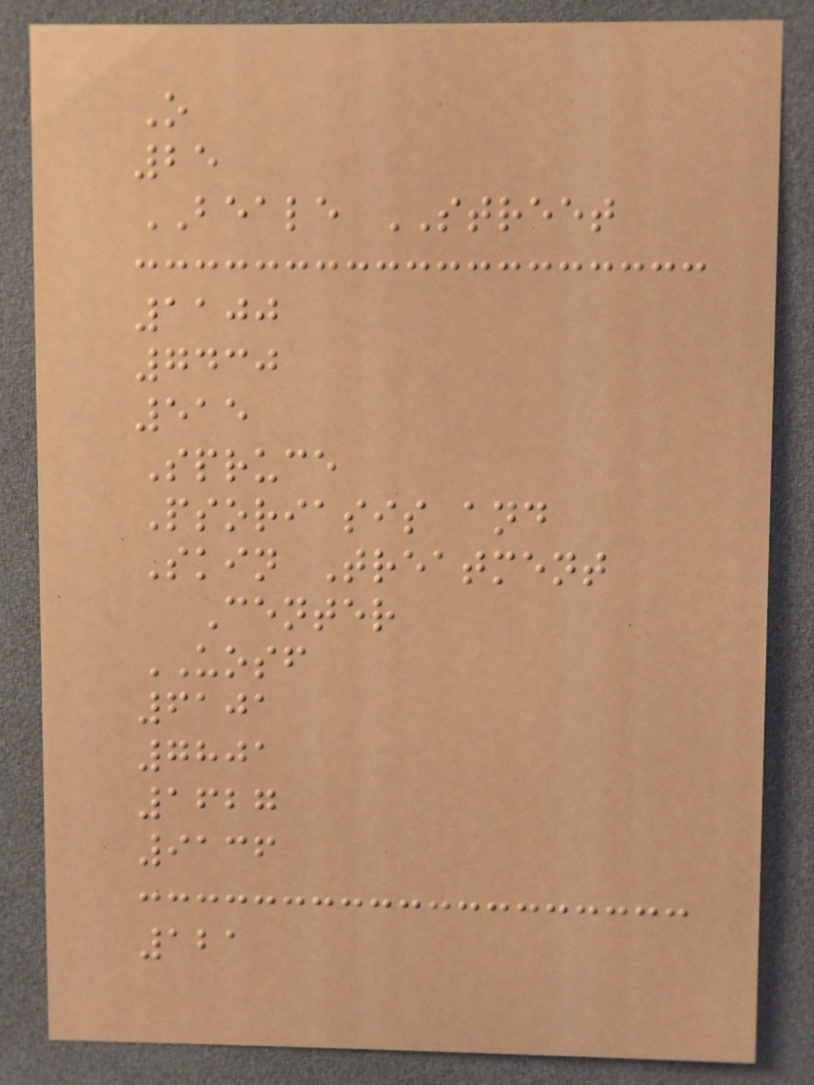O
25
BEALE STREET
1100
7430
515
Spruce
Psoriasis and
Skin Treatment
Center
UOSF
6101
7801
1627
9136
121
